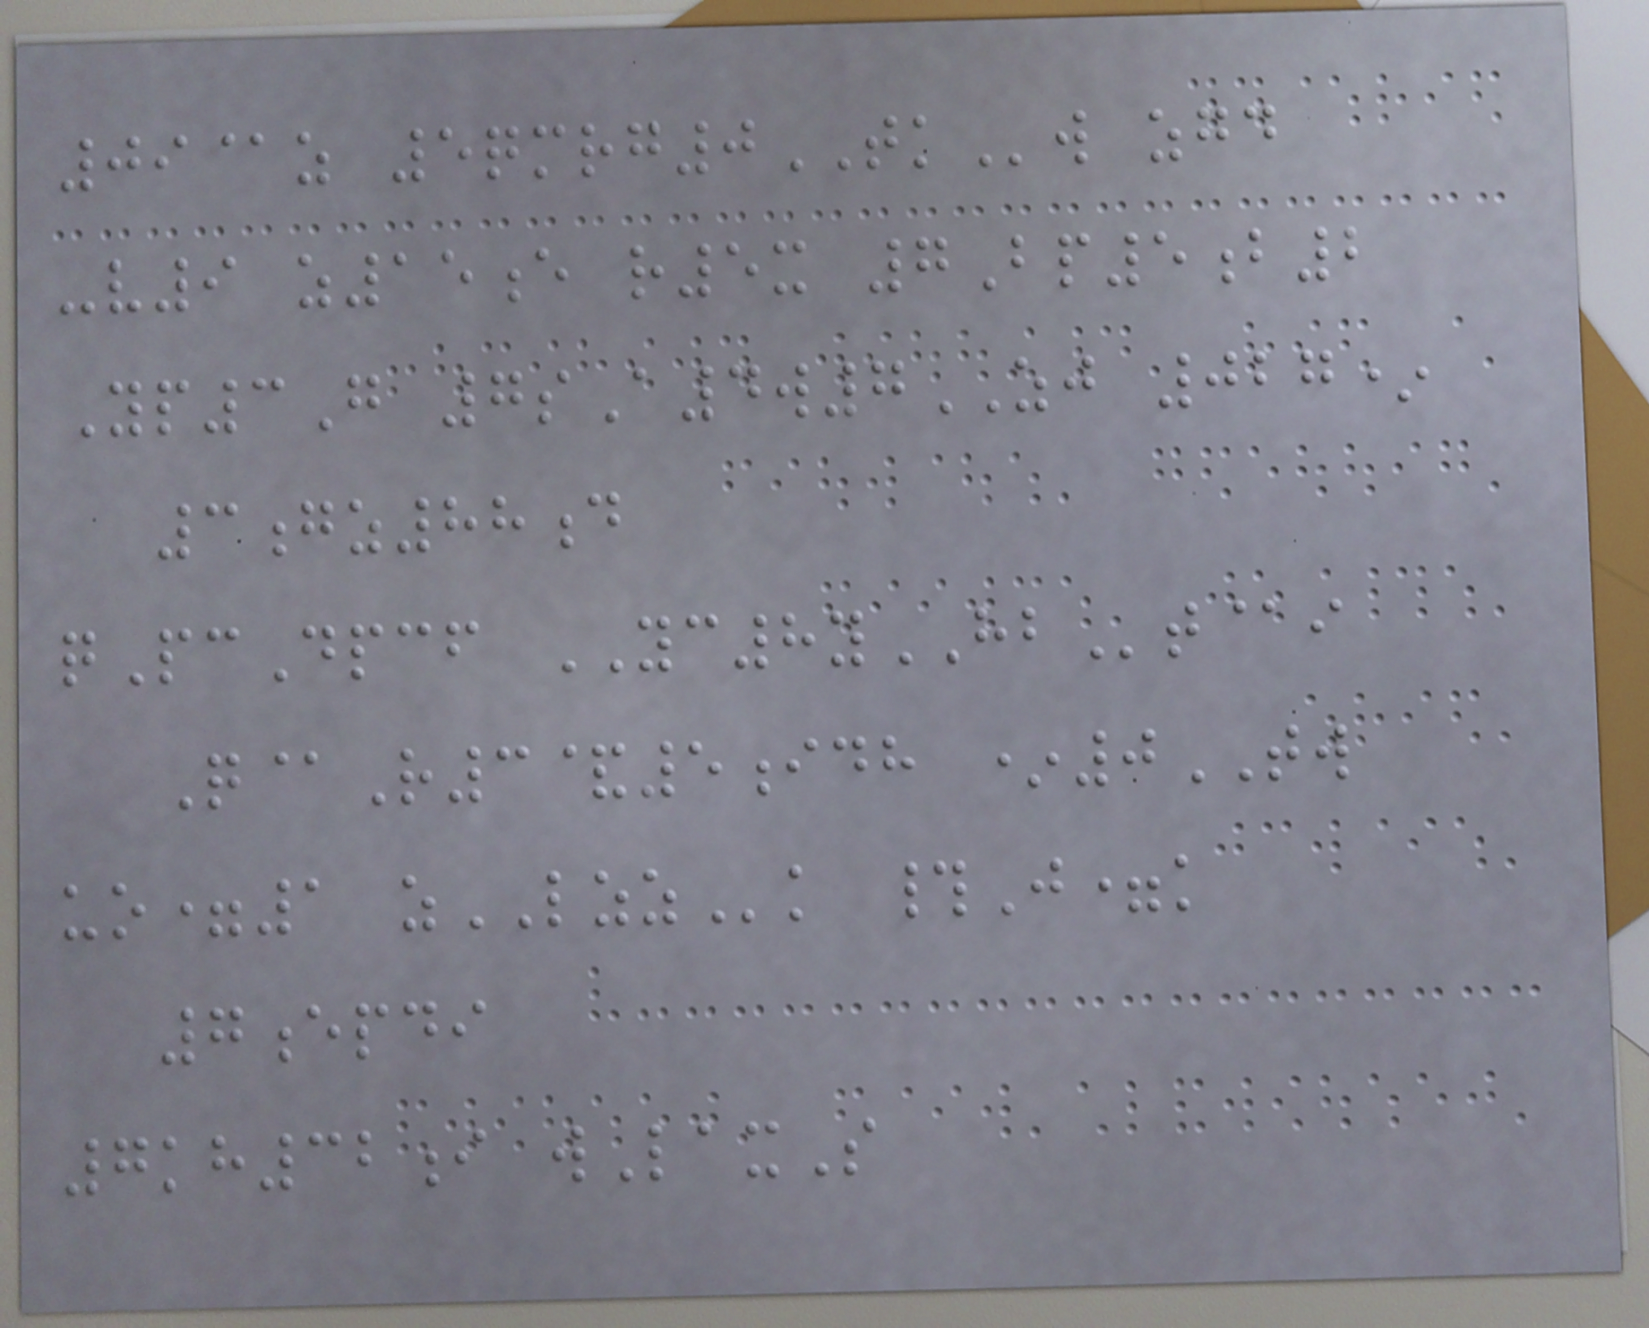09@z 5qmrg0TKw zgd
-v9 z15e r5x 7Bp5b2
Yp3G 7sA4w7ZJ 027*
3gz88d
qPcDpcf YC8yHBt@i
Q@R3&5idh *0TW
uo=1 zLZZk #J=k
7epdi
7kh32i wLaxS
